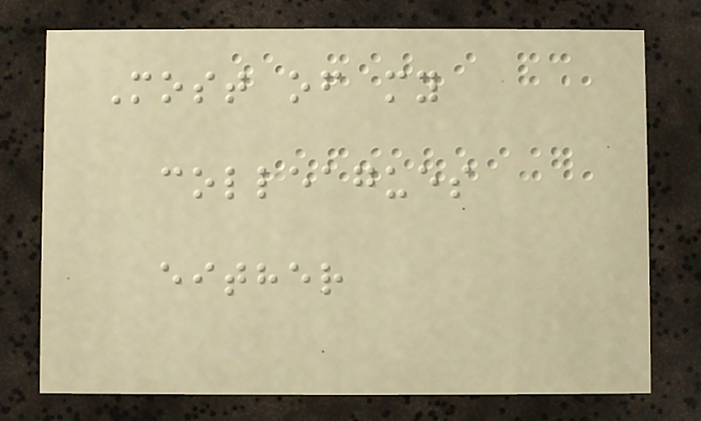Most of my
colleagues
either
